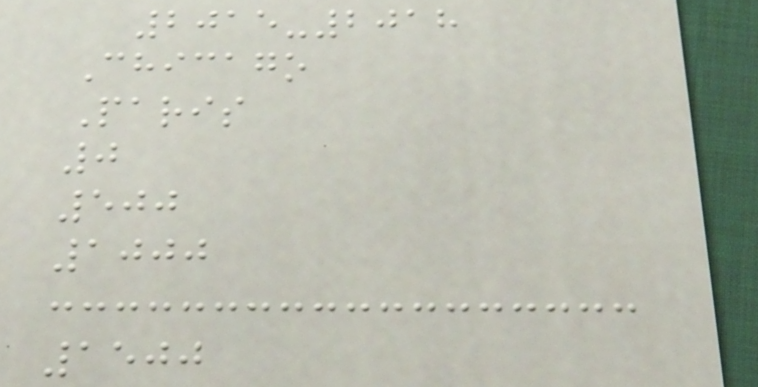2015-2018
Chicago
Paris
0
500
1000
1500
